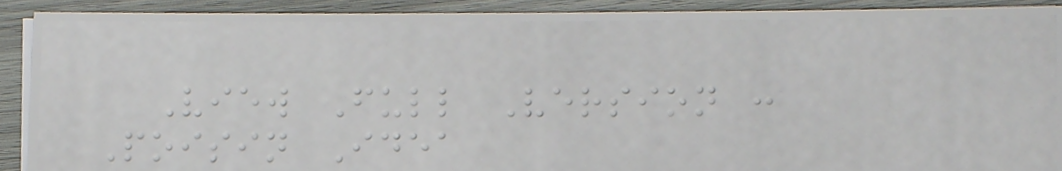View Full Version :
Poisin Idea
